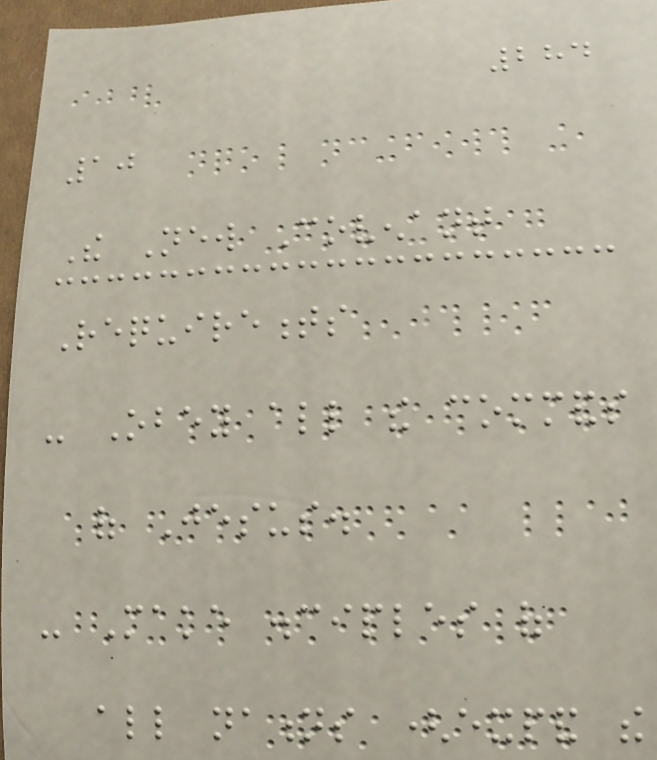284
10
The New Covenant
Requirements
- Obey all the commands
of Jesus.
- Make disciples of
all nations (expand the
